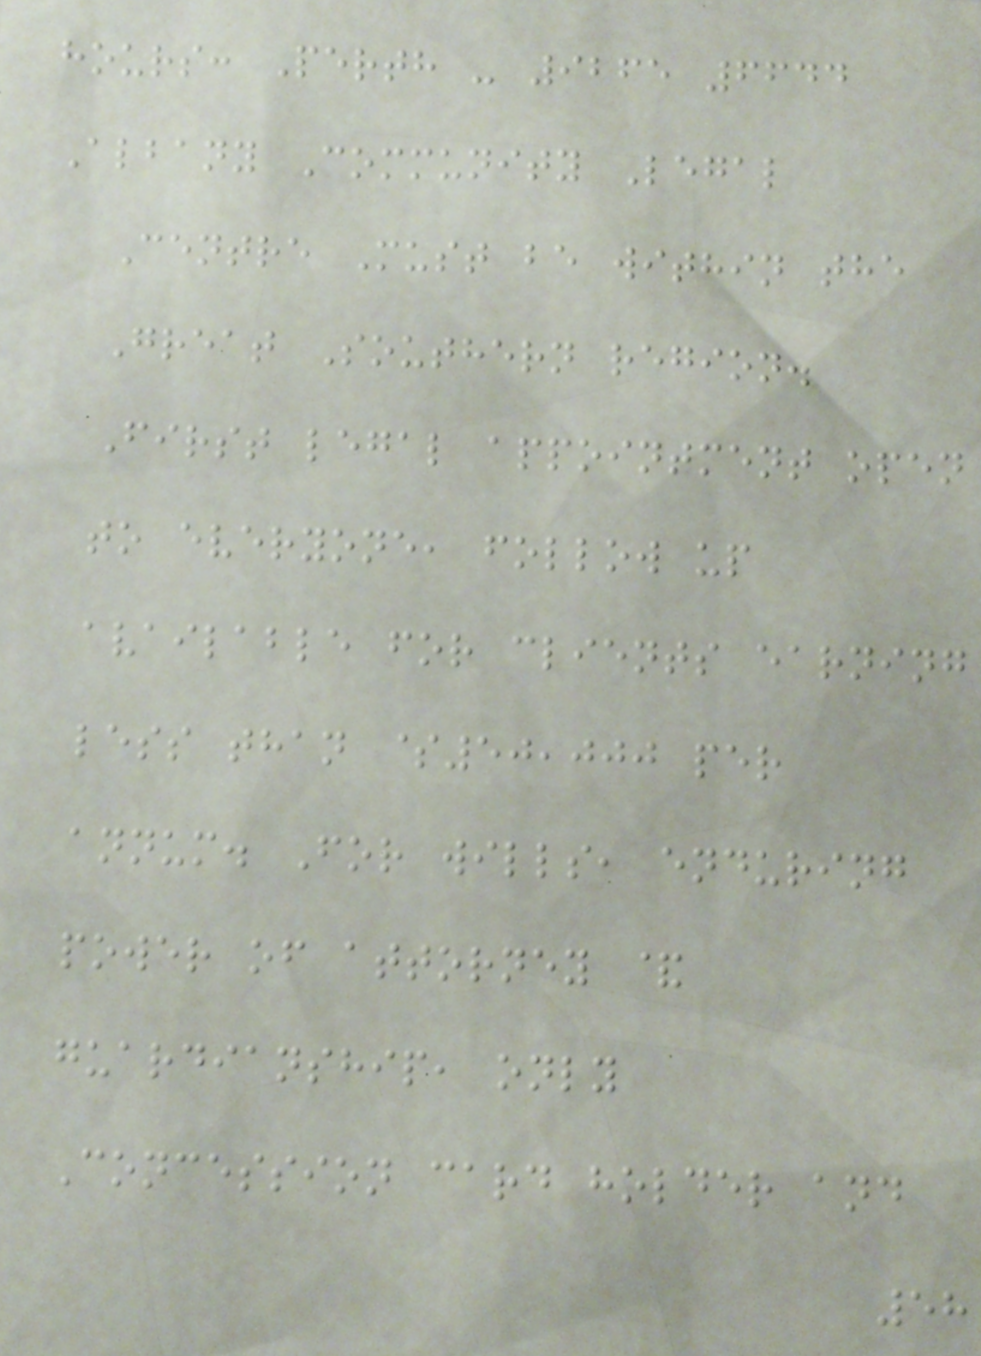hours: Perth - 9265 6644
Albany Community Legal
Centre Must be within the
Great Southern region.
First legal appointment open
to everyone, follow up
available for clients earning
less than $50,000 per
annum. For wills, enduring
power of attorney &
guardianship, only
Concession card holder and
58
